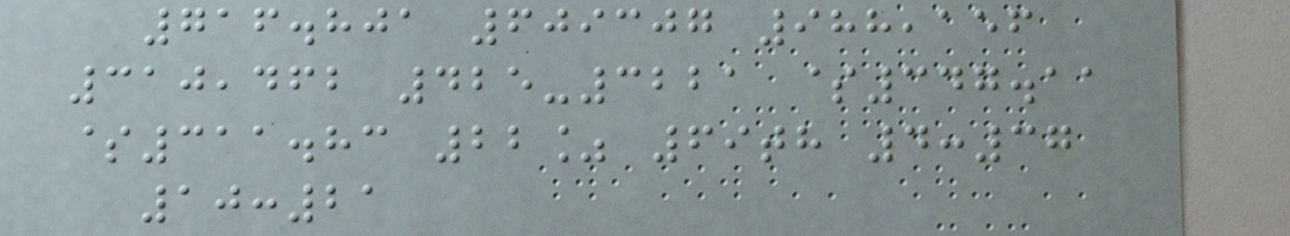716.801 609307 988,156
310,462 425-3221 $347.11
$311.83 22% 69th 4:37
10:21
